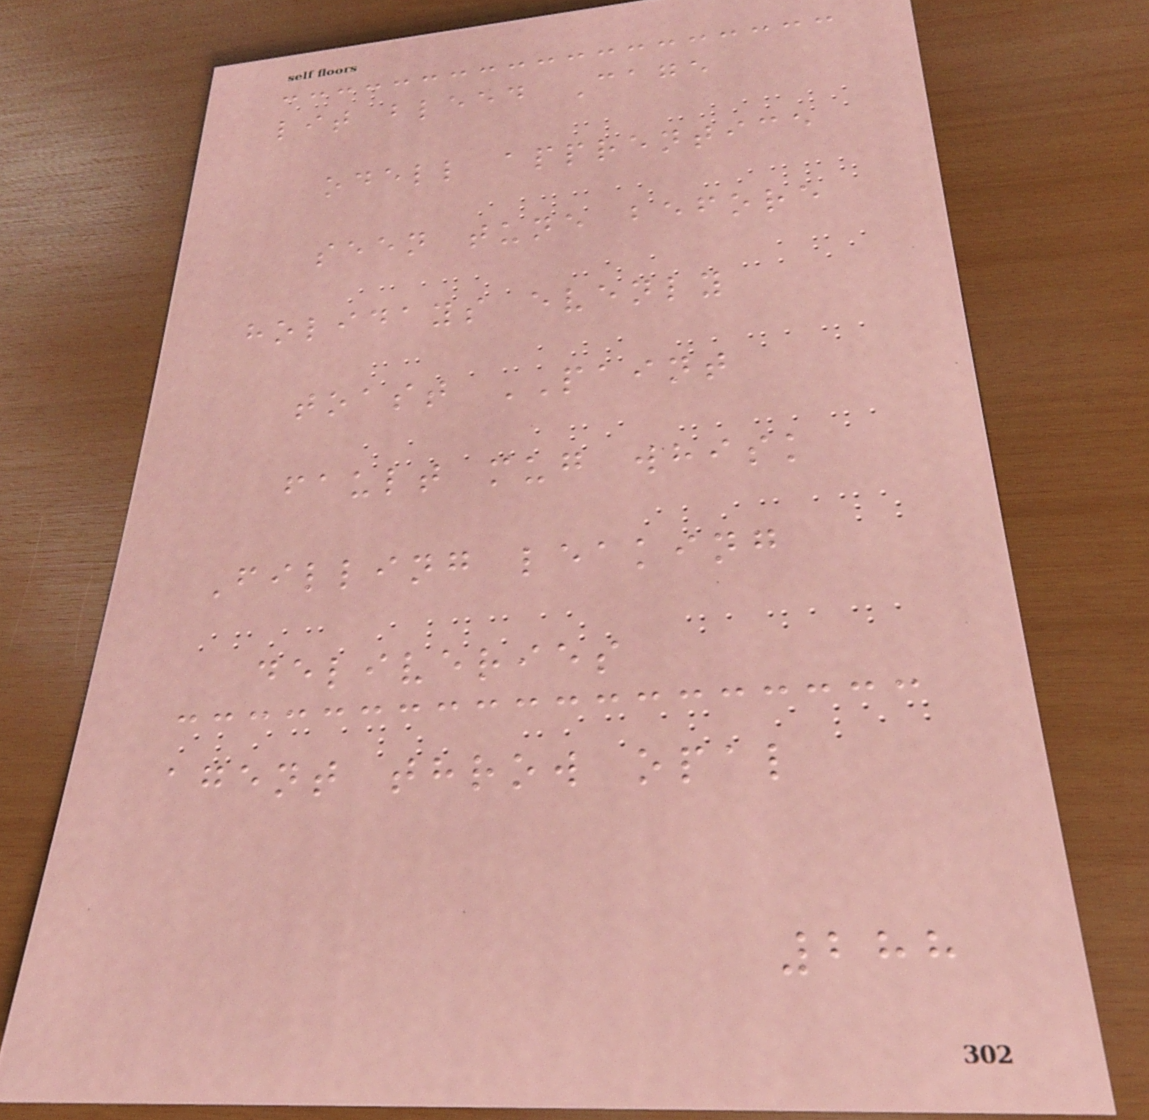lit bleed Cage
odell apprentice
seen tune before
holidays evenly
toast PAINT
fault mug whisk
Filling leaking
deliveries
agent throw opal
288
